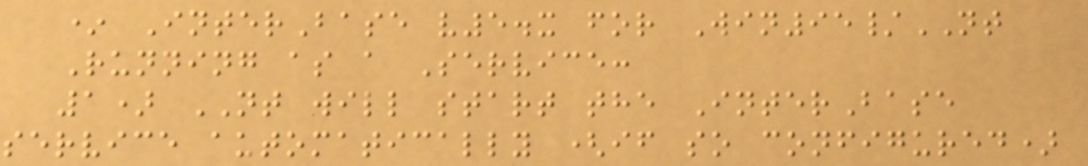* InterBase v5.x for Win95/NT
Running as a Service:
1) NT will start the InterBase
service automatically (if so configured)
